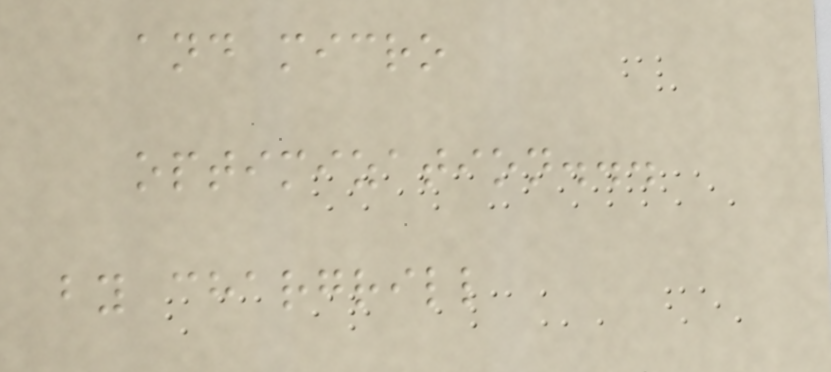and micro
optimization...
by chargrill
